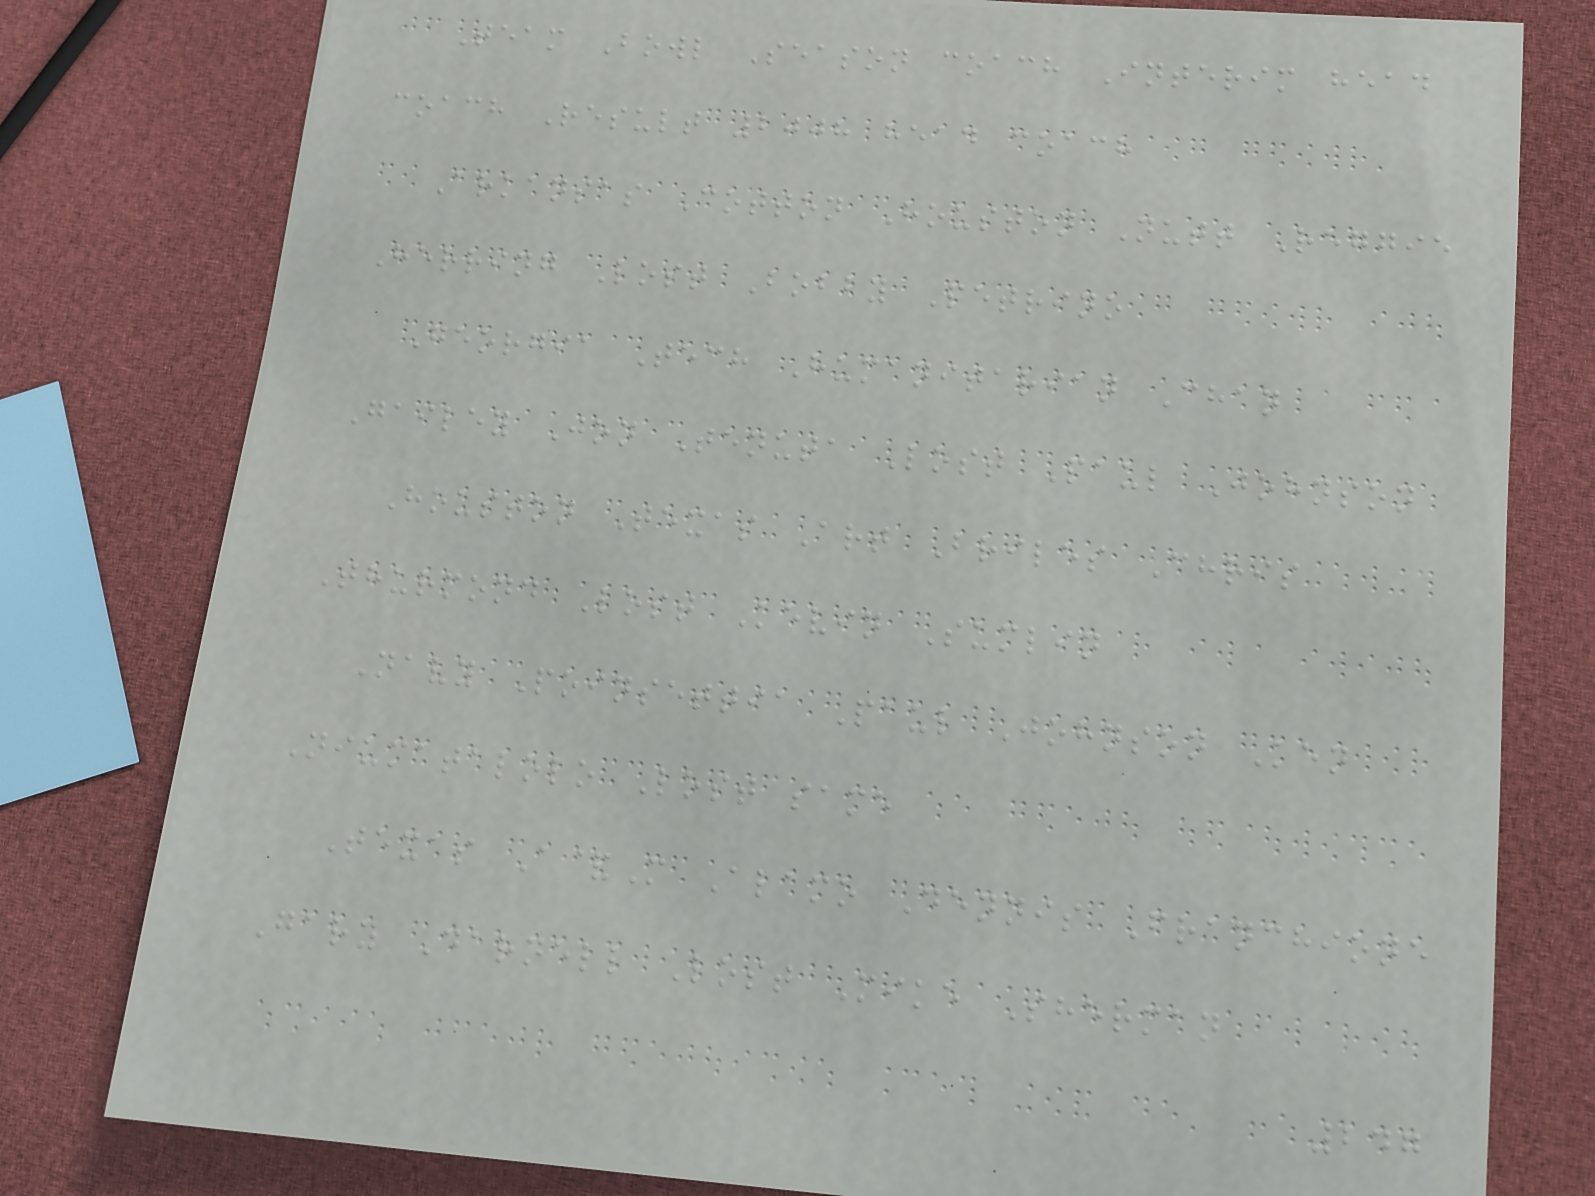Team Bowl Season coach Interim head
coach Result 2008 head coach
Arkansas Cotton Houston Nutt Reggie
Herring Lost Bobby Petrino
Georgia Tech Humanitarian Chan
Gailey Jon Tenuta Lost Paul Johnson
Houston Texas Art Briles Chris
Thurmond Lost Kevin Sumlin
Navy Poinsettia Paul Johnson Ken
Niumatalolo Lost same
Texas A&M Alamo Dennis Franchione
Gary Darnell Lost Mike Sherman
247
